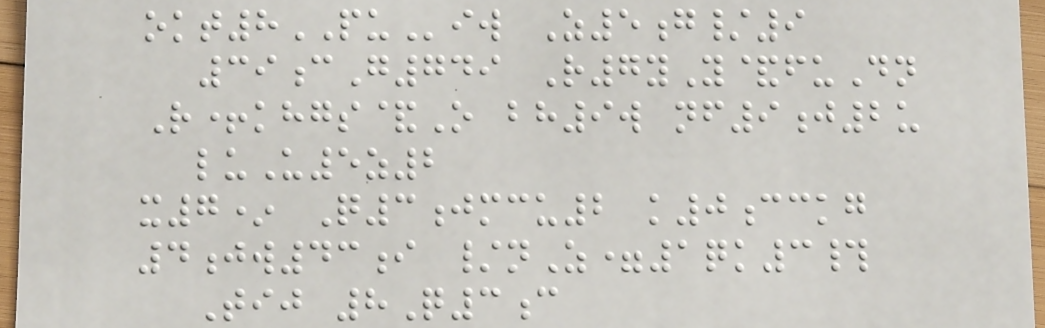okt8PUiw Z5g/9
39cG749 R7yY&fuDn
R+khgs&O bh9w nf9j2u
luU5z2
x7* Q3jmcu2 k0cckg
4jw43i /nZ=1qk3#
Tij 8Q3c
